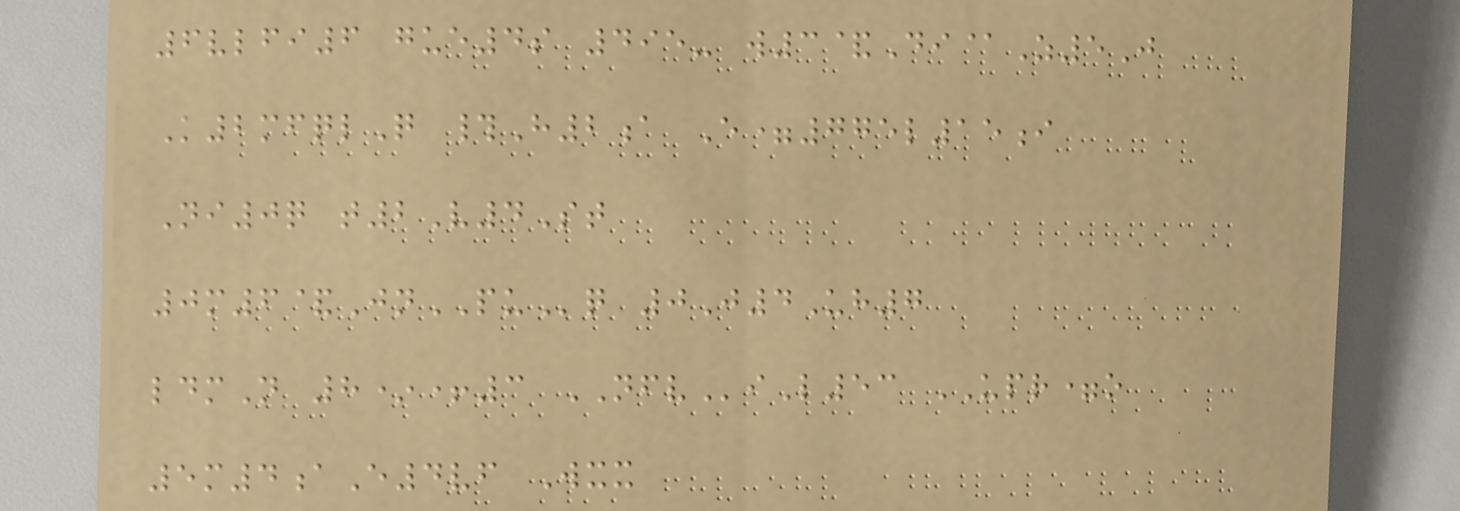6vlfi6 gue4s 495- w3&Di@Z5J
K2mfqlQ #H2a E=775l15i
Ni0q t2V4St
0m6&JnPUq 0J4Uh7
ldmN 8*+3 NFViL53 UPR=o
5m4aE4vf Wxx
